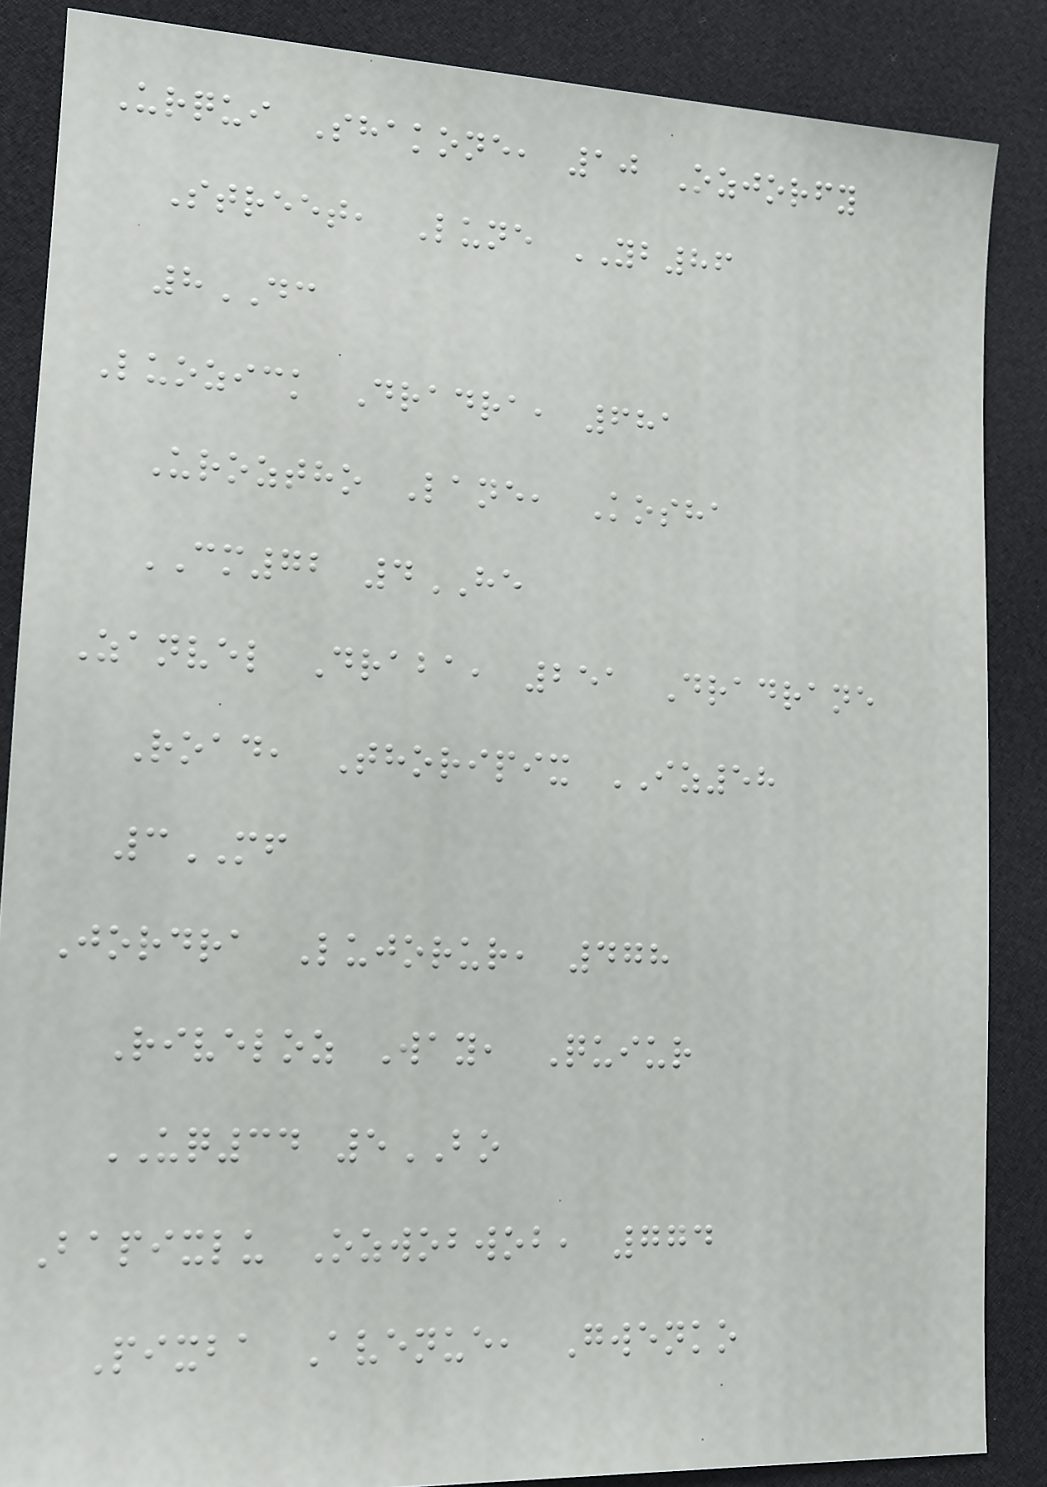Urqui Shakone, 10 Ozjorfy
Street, Lune YB86
8DC
Luozick Dradra, 681
Uroztho Lane, Kosha
CM72 4HE
Zanvel Draba, 251 Dradrane
Road, Thoripix IZ58
3MF
Jordra Lujorur, 478
Riveloz Way, Quiur
UQ34 5BO
Bapixlu Ozwobwob, 774
Pixba Avenue, Gwenko
